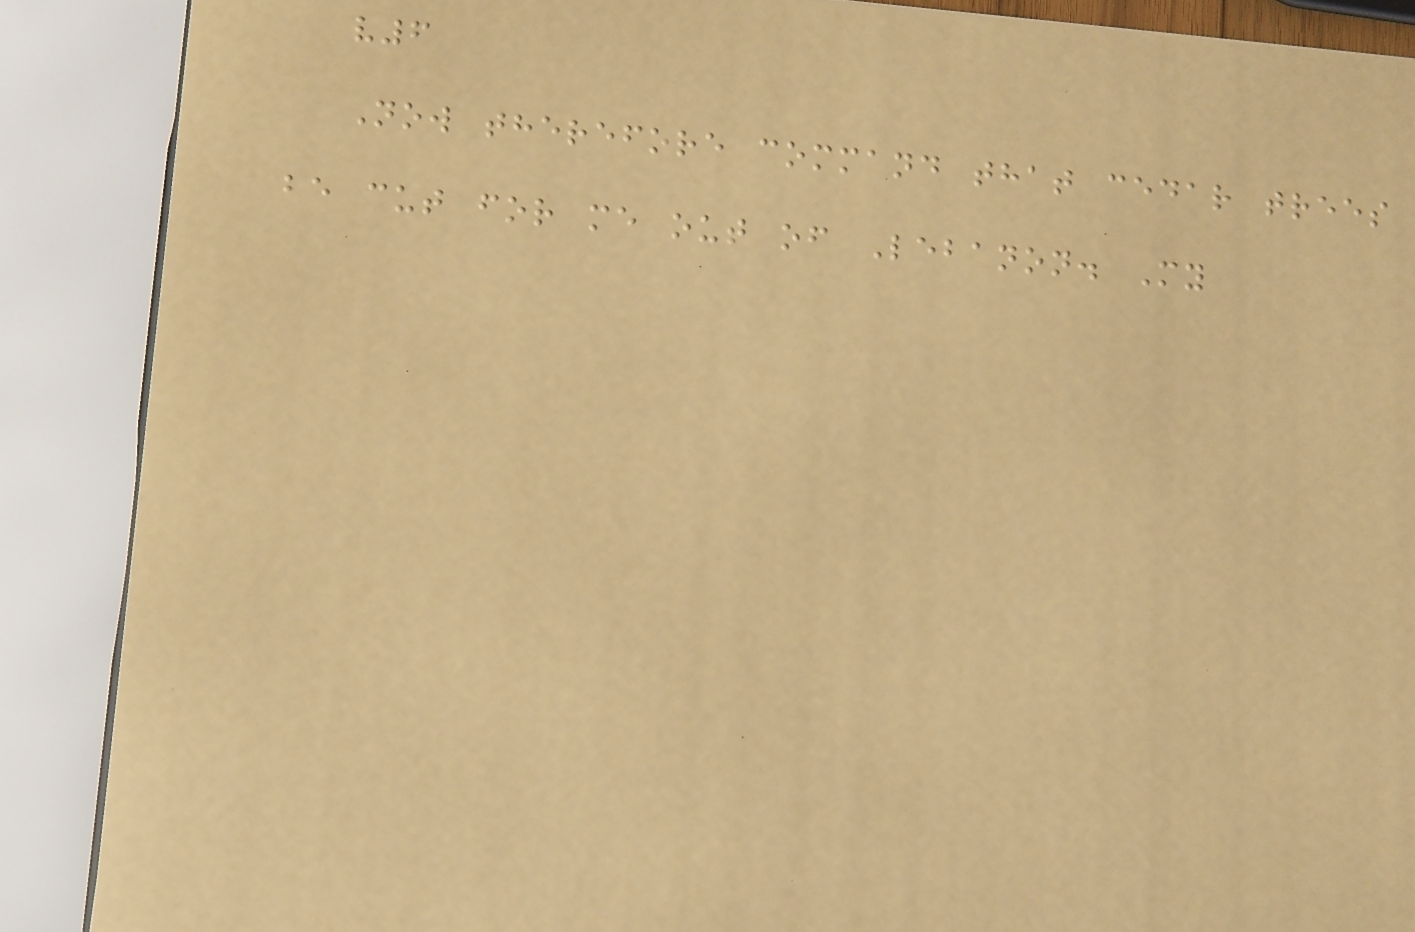v6
Now therefore command that cedar trees
be cut for me out of Lebanon. My
